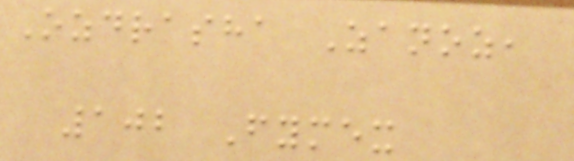Ozdrasha Zanoz,
102 Fymex
